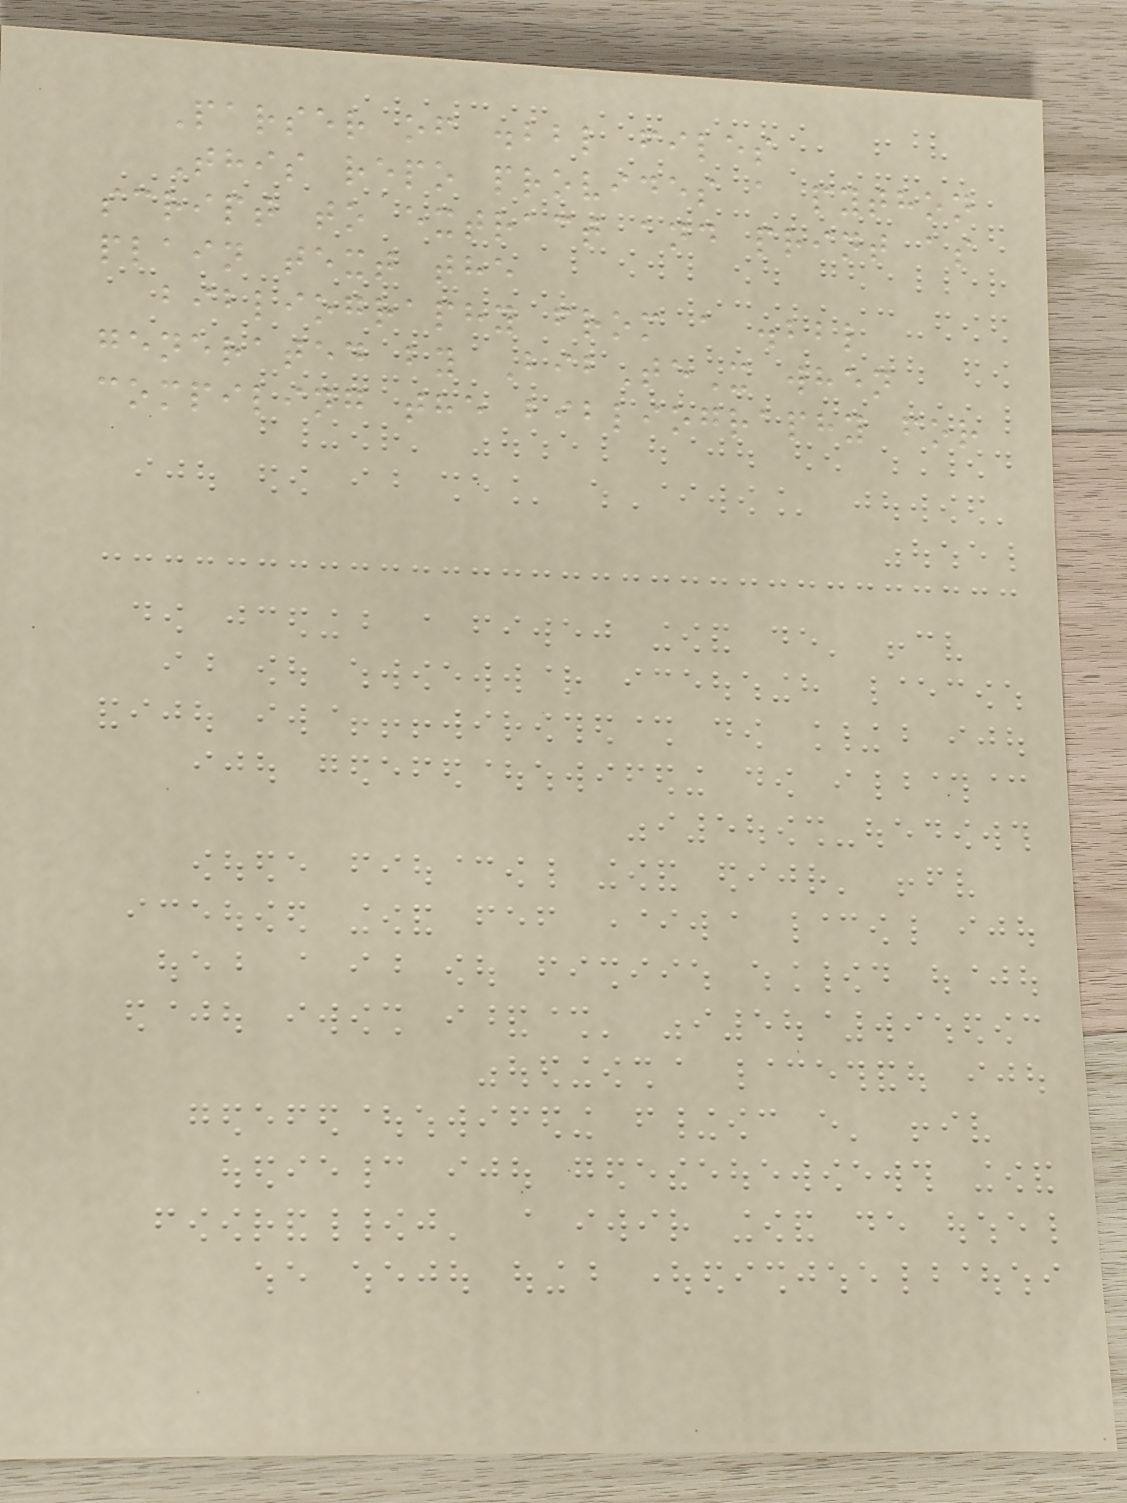Parser of .bbl files
This repo provides a python
script to extract and print as
plain text the
bibliography from a .bbl
generated by BibTeX when
compiling the bibliography for
